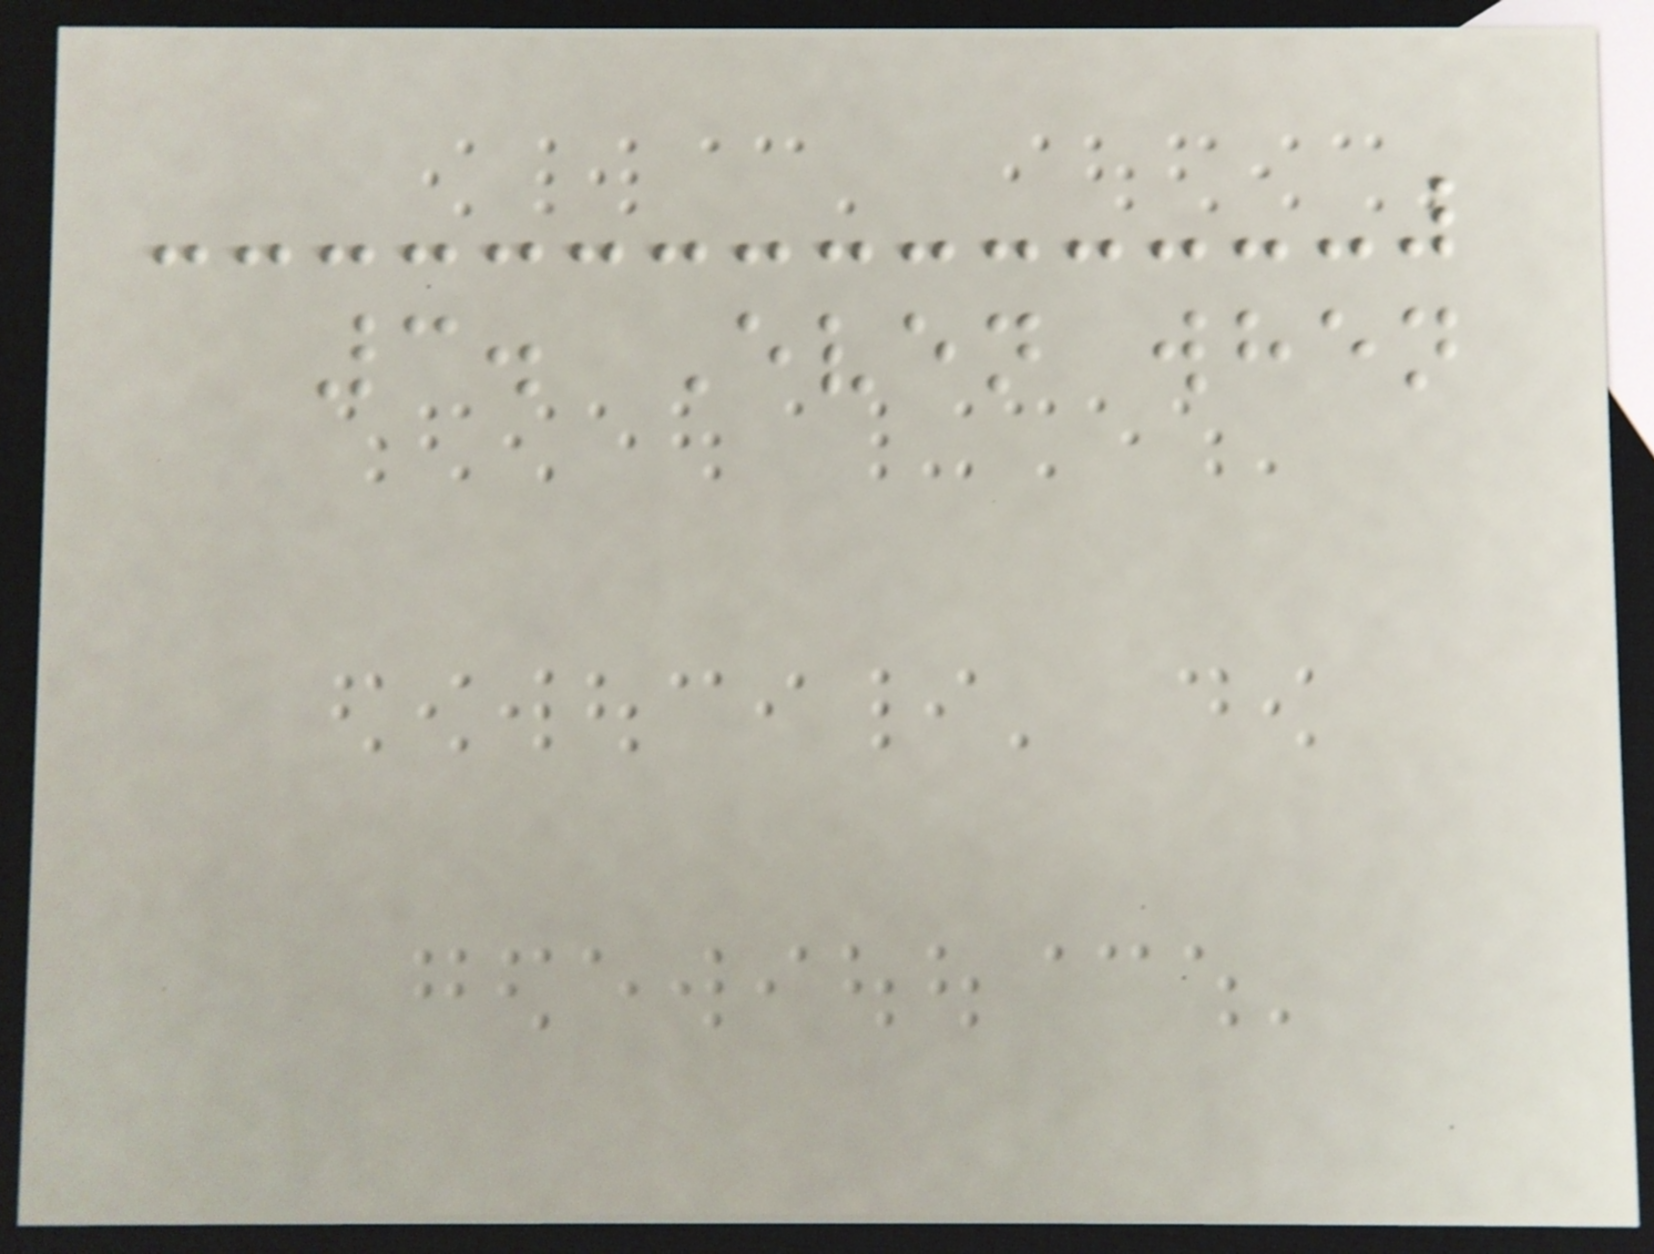3. Even when
